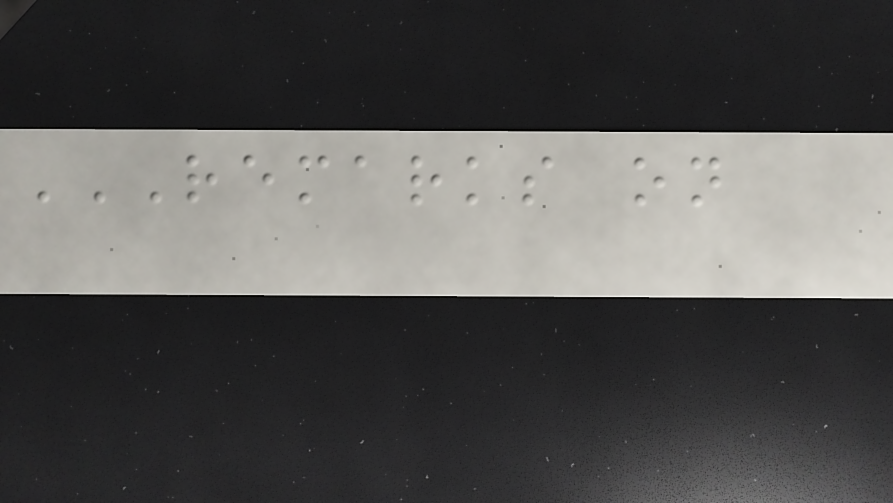REMARKS ON
